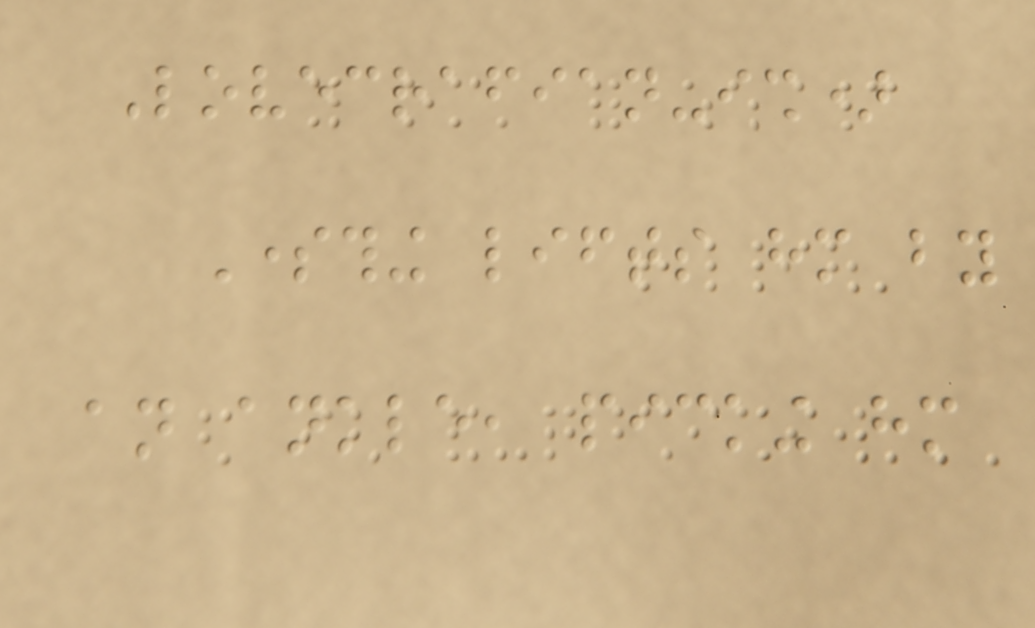Lovecrafian-ish)
Something lifts him by
an ankle, picking him
